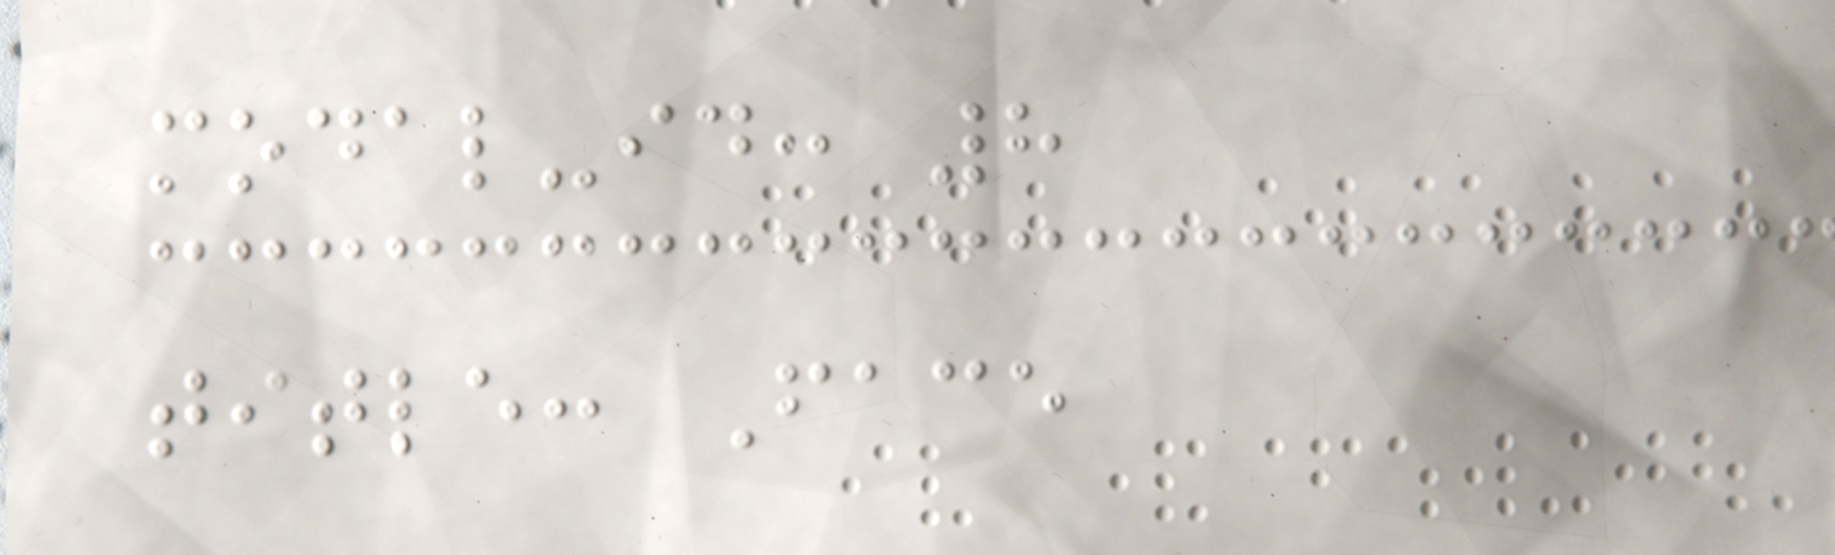modal-id: 8
title: Face
